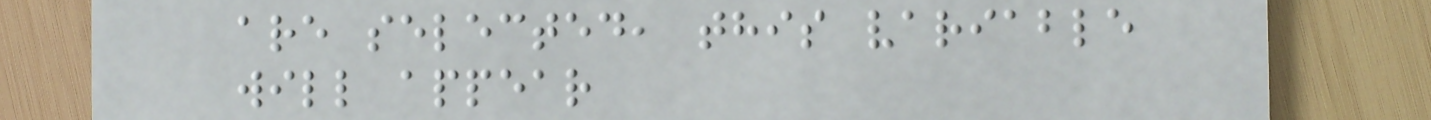are selected, this variable
will appear
